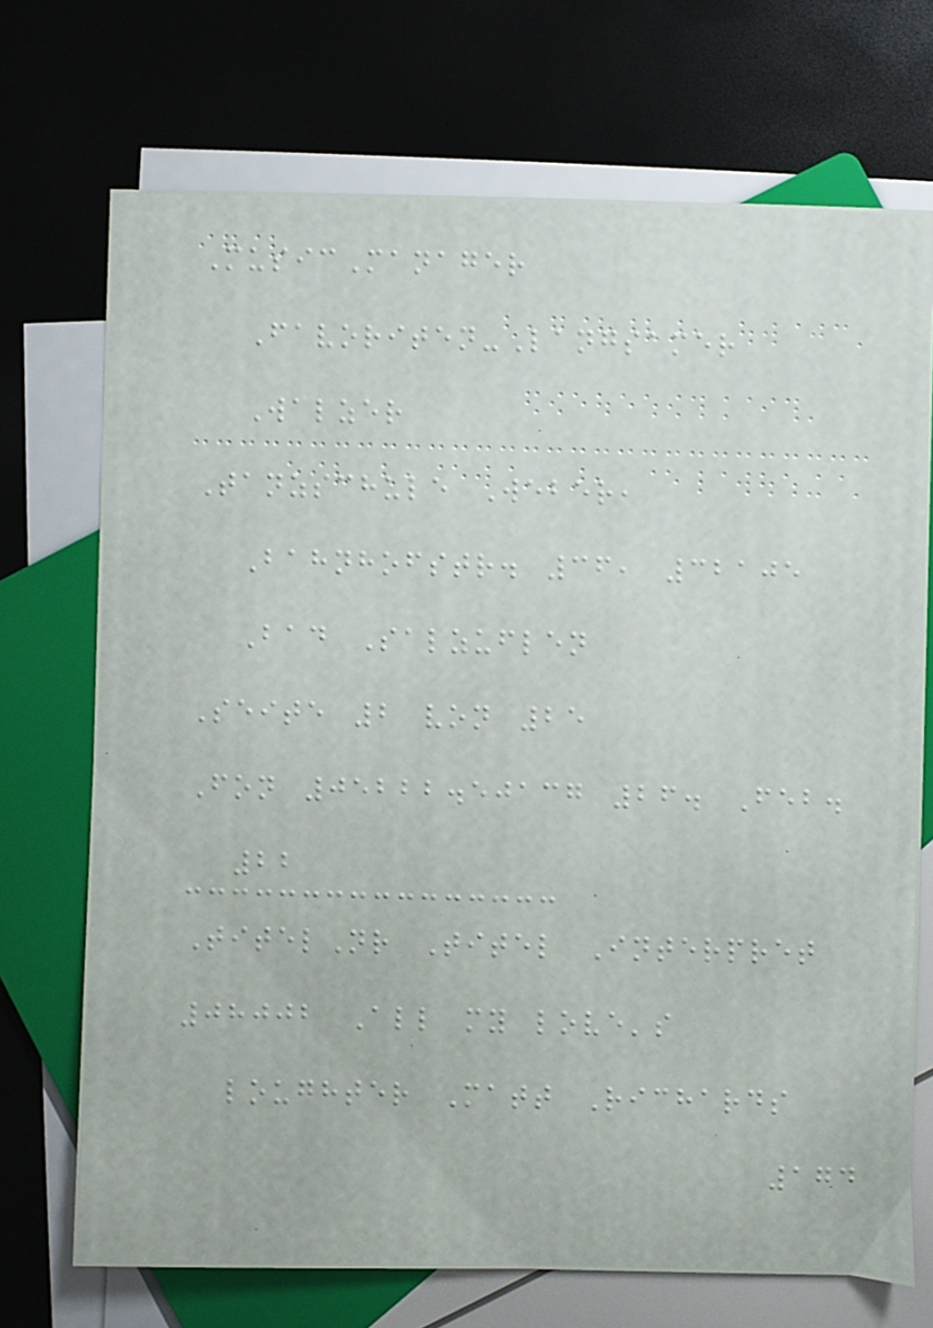MusicManager
Favoriten-Langsamer
Walzer
Tanzschule Weber,
Bahnhofstr. 36, 32105
Bad Salzuflen
Seite 2 von 25
Fon 05222.50137 26. Feb.
22
TitelNr Titel Interpret
08002 All my love's
loughter Matt Richards
174
